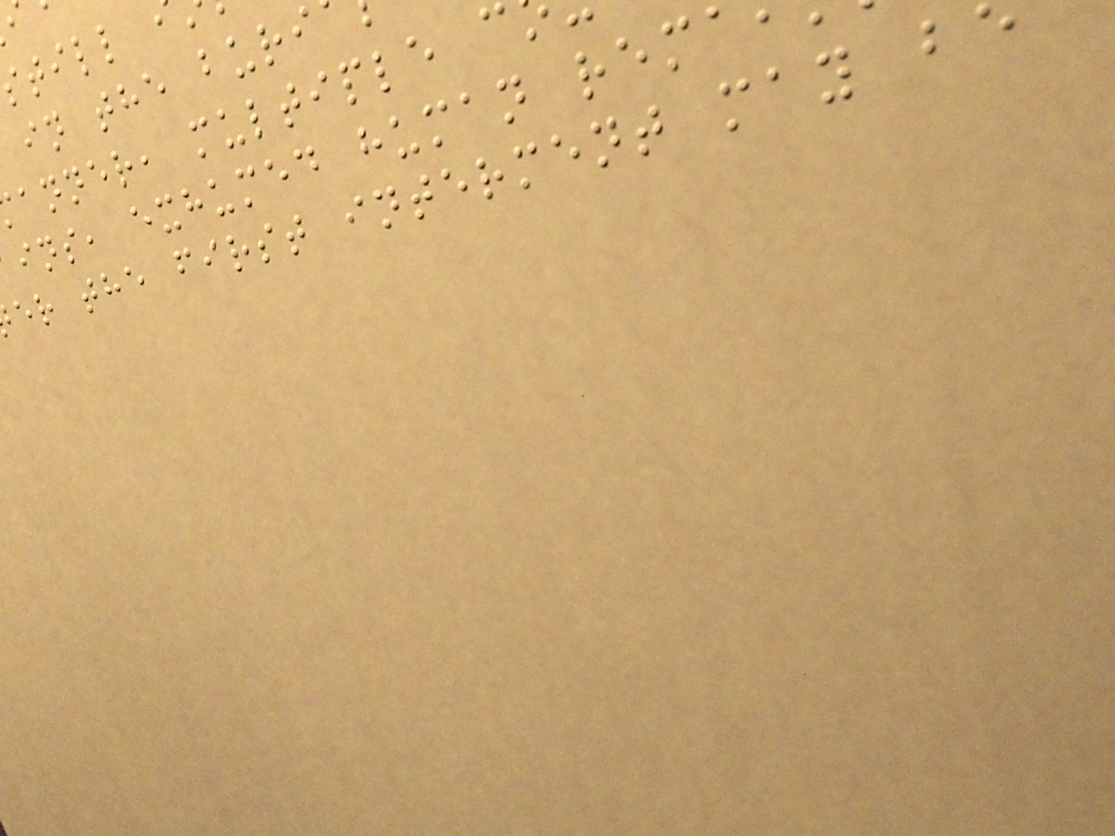in the buri
anner, multiple c
ins, exhumed human rem
er the first interment may b
